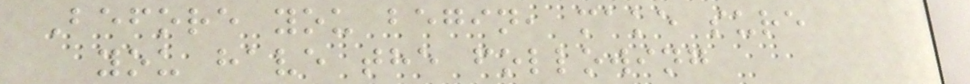Before you begin, make sure
you have the following
